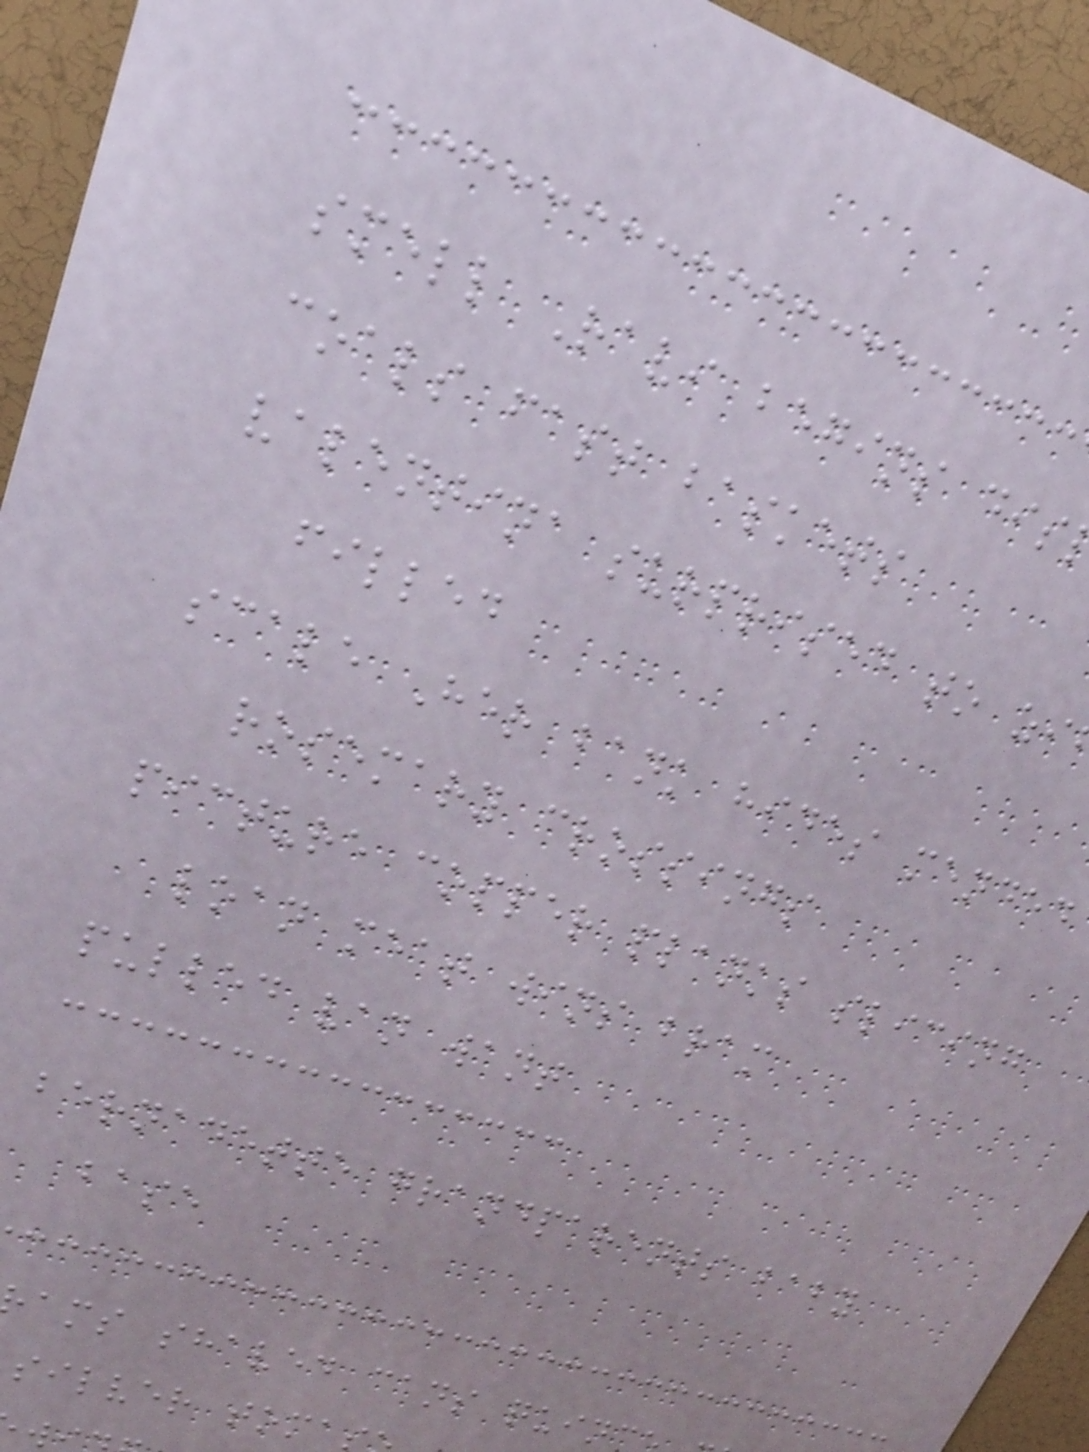smell Ravi begins dis
coals fast baskets
valentina surprised to zi
filled
scale Her bank hides mended
rosemary crossings
picture copper planks slicing
loan meat wins bram
pulled van want
bernadette grandparents baby
base
ams shaved cans quin
silver toma
